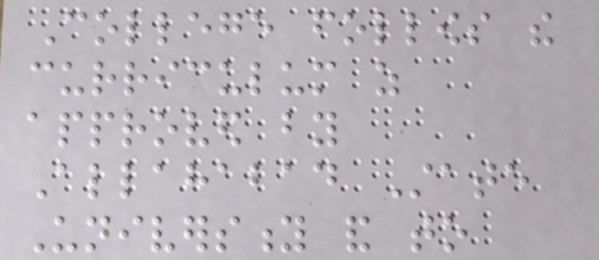College follows the
curriculum as
approved by
Allahabad State
University and to
